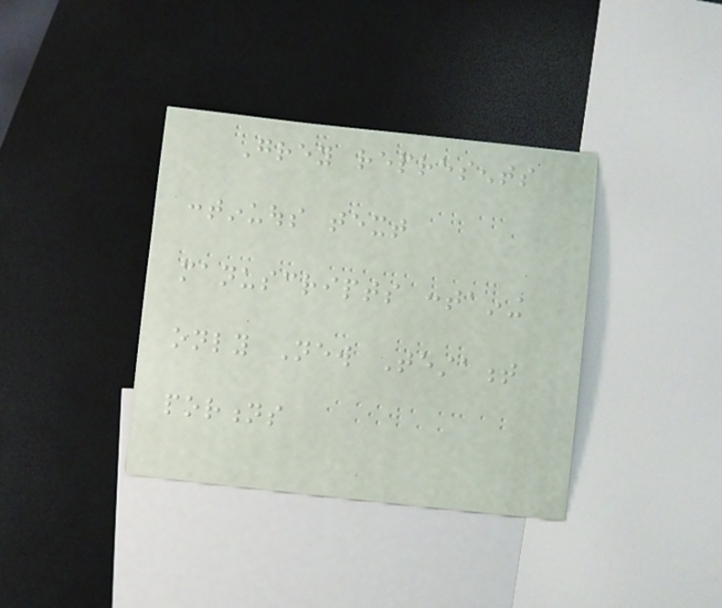Grey represents
continuous text
manuscripts containing
only New Testament
portions
